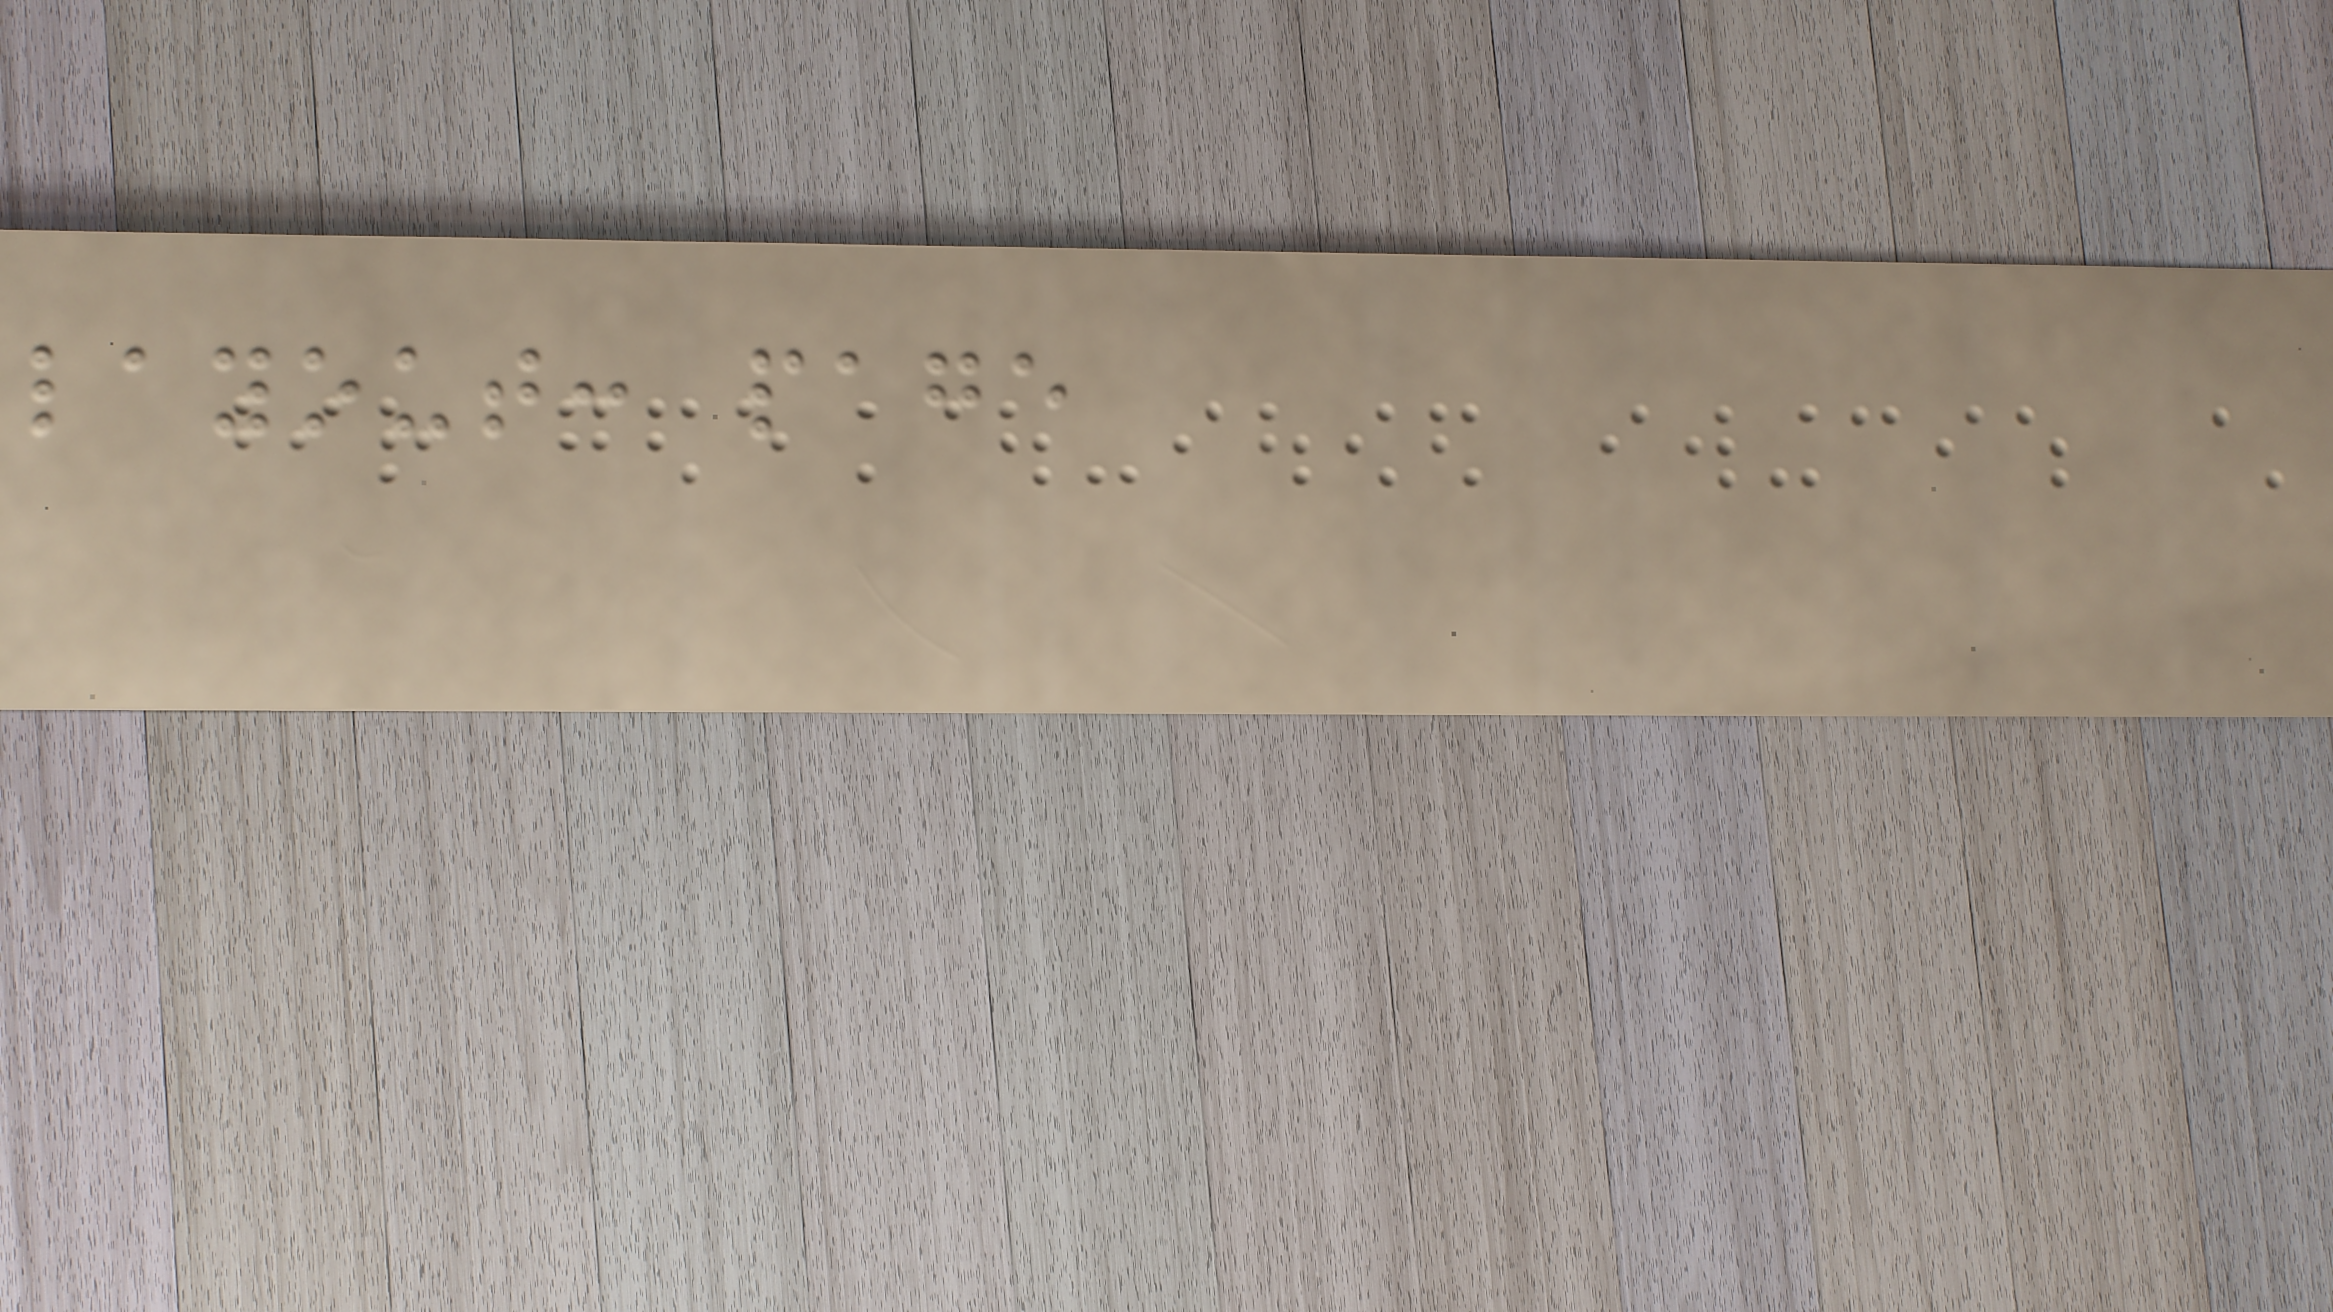layout: page
